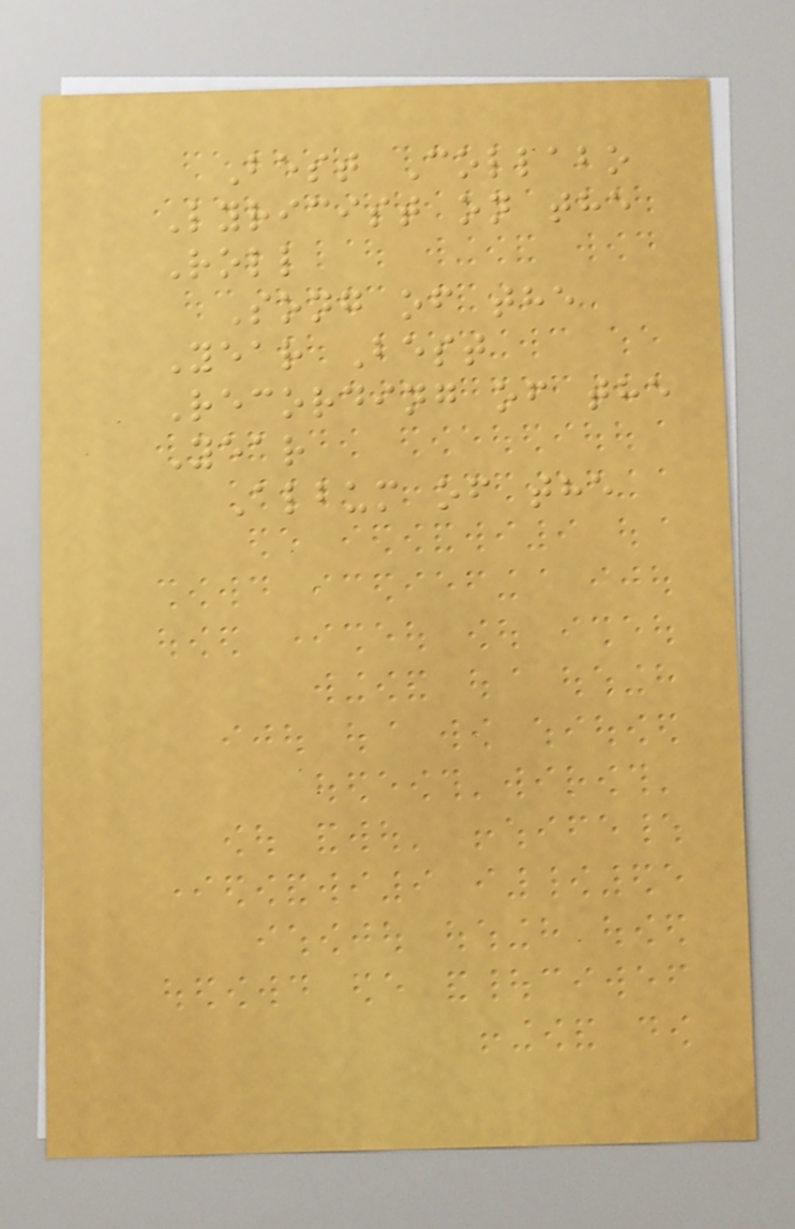Best Collabo
Lyricist on the
Roll
Song of the
Year Best
Recording of the
Year
Album of the
